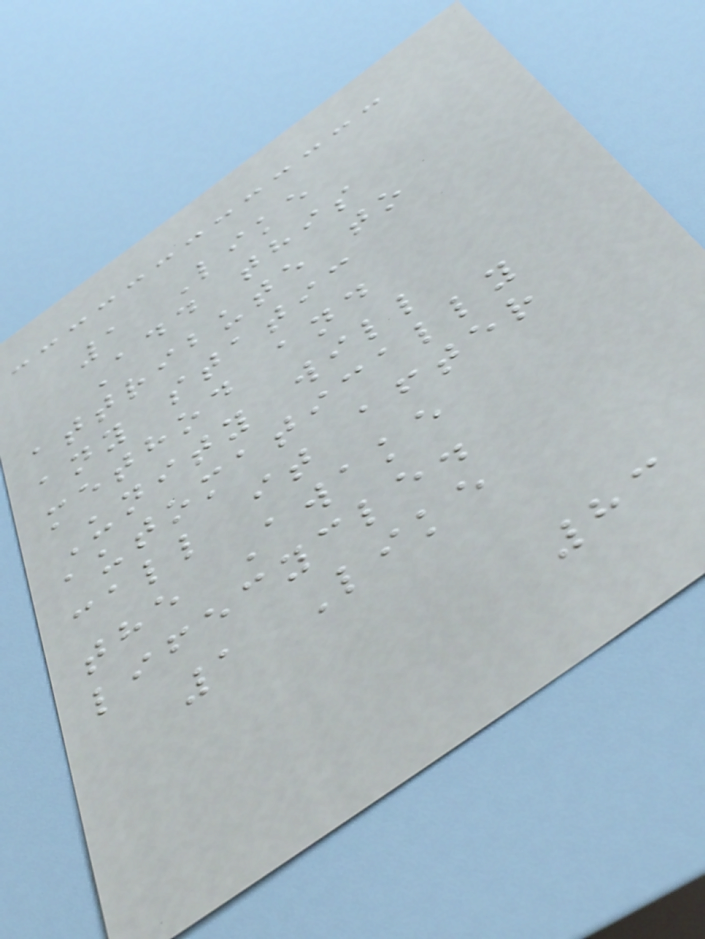1 Like
Add this
attribute to
any static
method and
Unity will
automatically
call it after
the Awake
lifecycle.
1 Like
83
